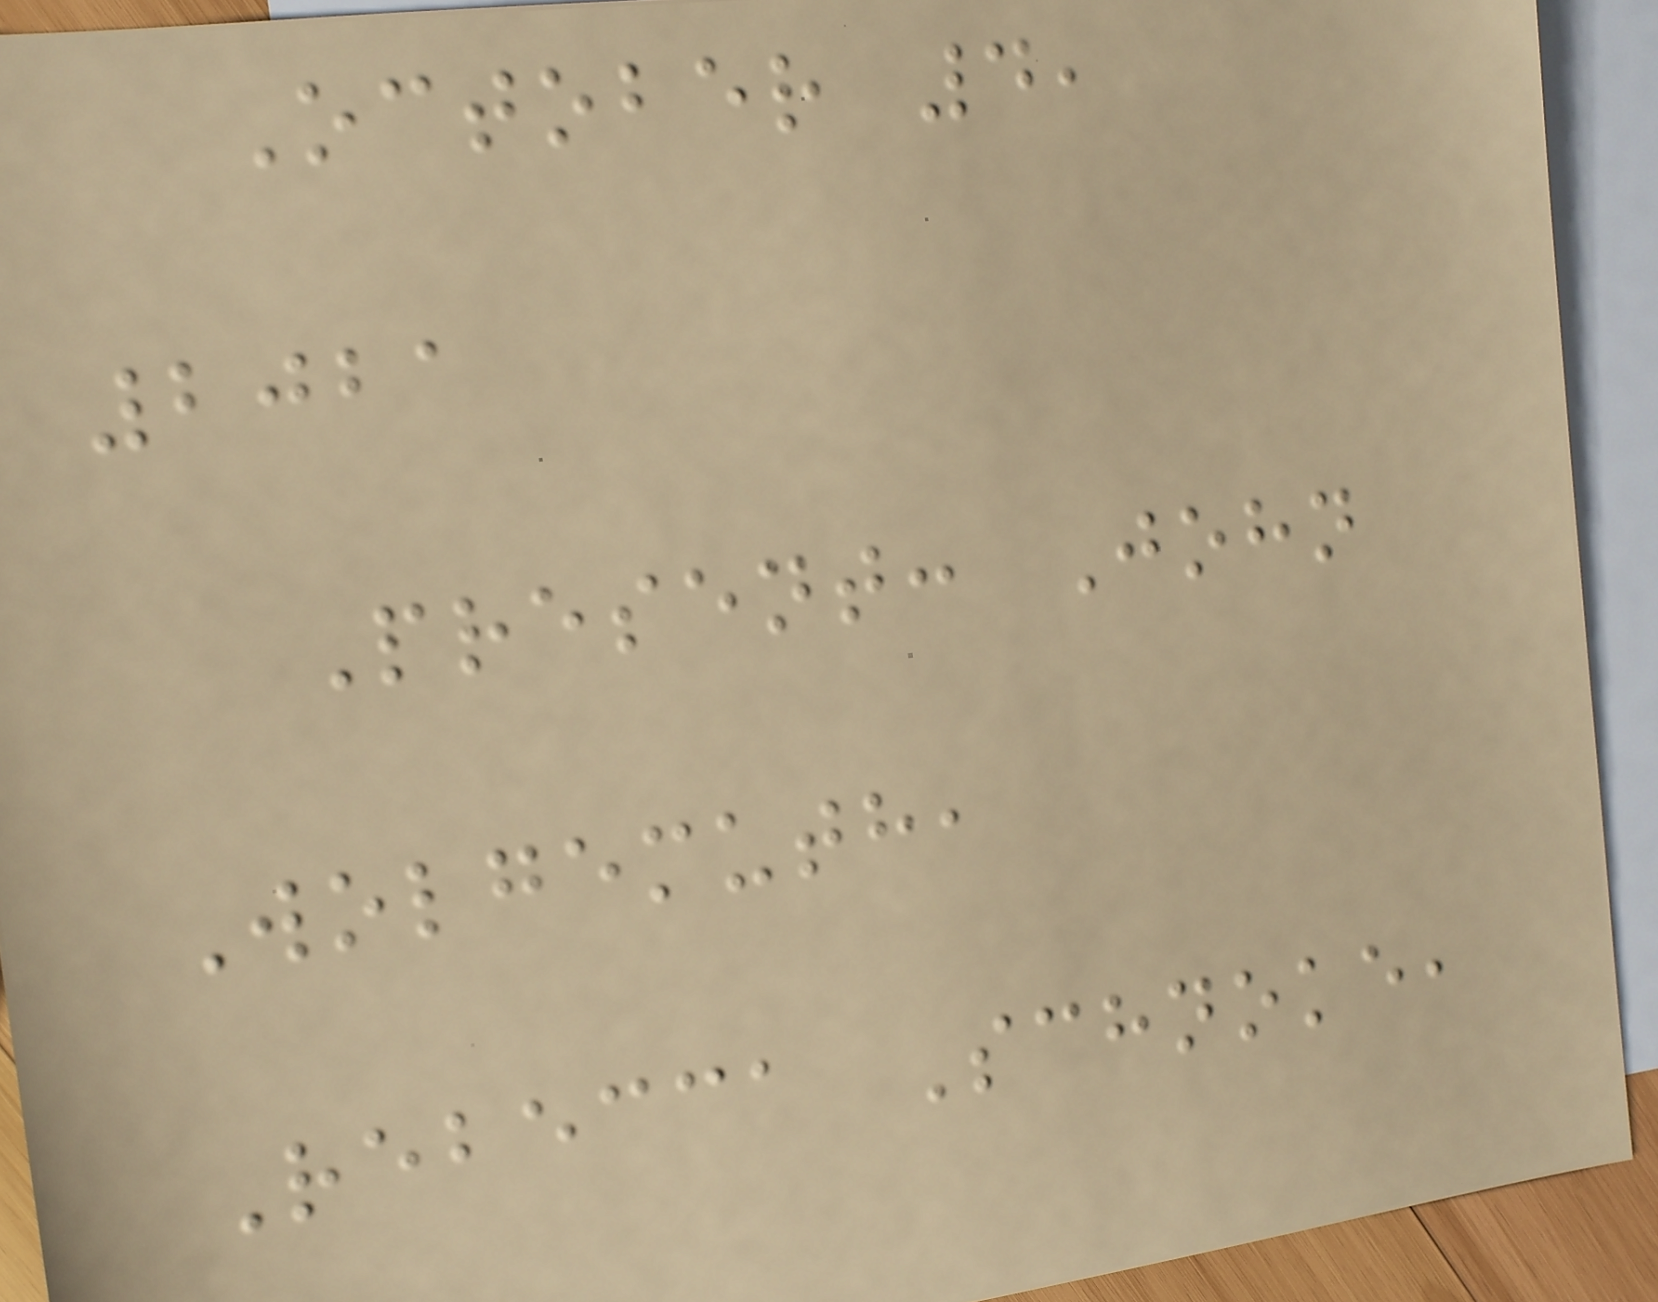October 4,
2021
Present: John
Wolgemuth,
Rebecca Schnoke,
